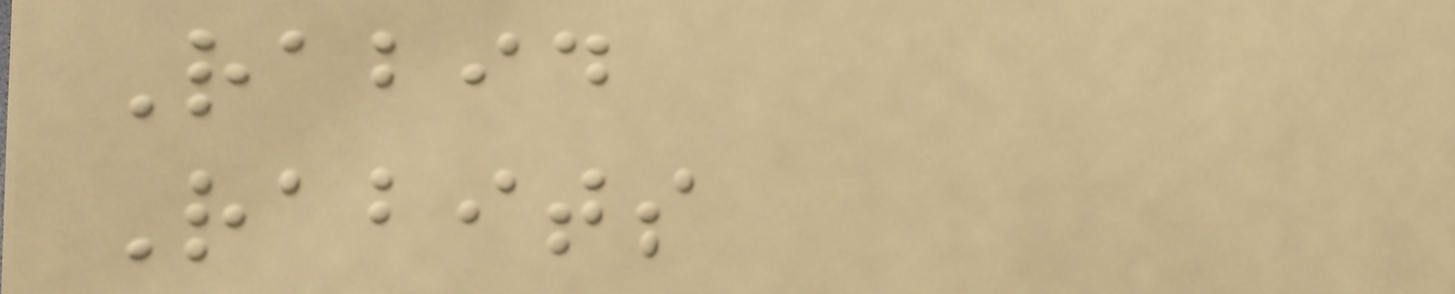Rabid
Rabits
